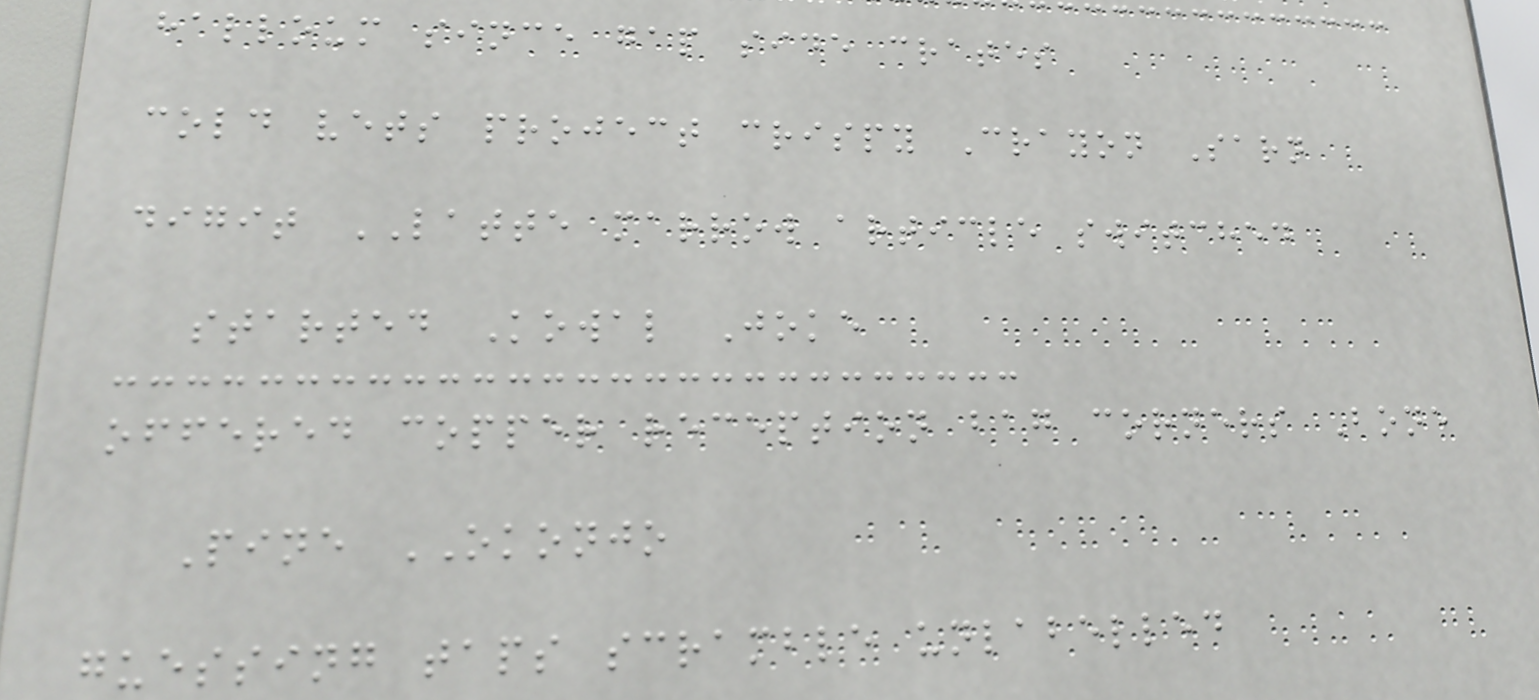halloum since gap side crates
cold vets project crispy Crayon Sarn
digit LATTE marrow article switched
started Kowal Joke
offered copper reception bag corners Bone
Pine OKONJO
guessing taps scramble unlabelled
